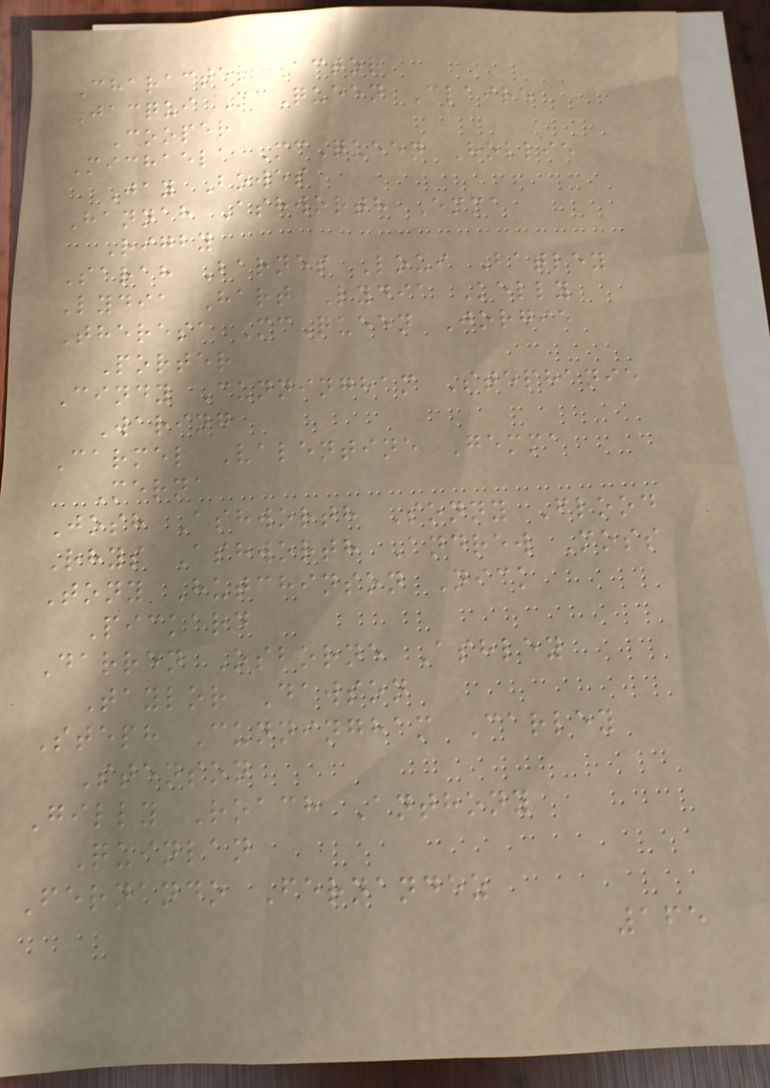Character Actor
Jacqui McQueen Claire
Cooper
Michaela McQueen Hollie
Jay Bowes
Hannah Ashworth Emma
Rigby
Sarah Barnes Loui Batley
Lydia Hart Lydia Kelly
Theresa McQueen Jorgie
Porter
Cindy Cunningham Stephanie
Waring
Carmel Valentine Gemma
Merna
Josh Ashworth Sonny Flood
Rhys Ashworth Andrew Moss
Tony Hutchinson Nick
Pickard
Darren Osborne Ashley
Taylor Dawson
Steph Cunningham Carley
Stenson
Gilly Roach Anthony
Quinlan
Fernando Fernandez
165
